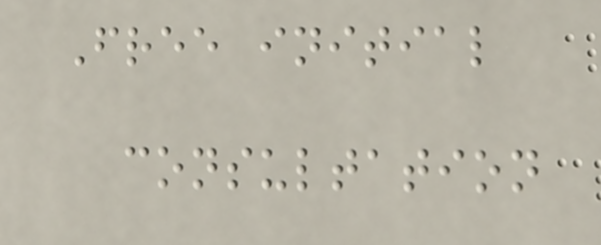Free initial
consultation
